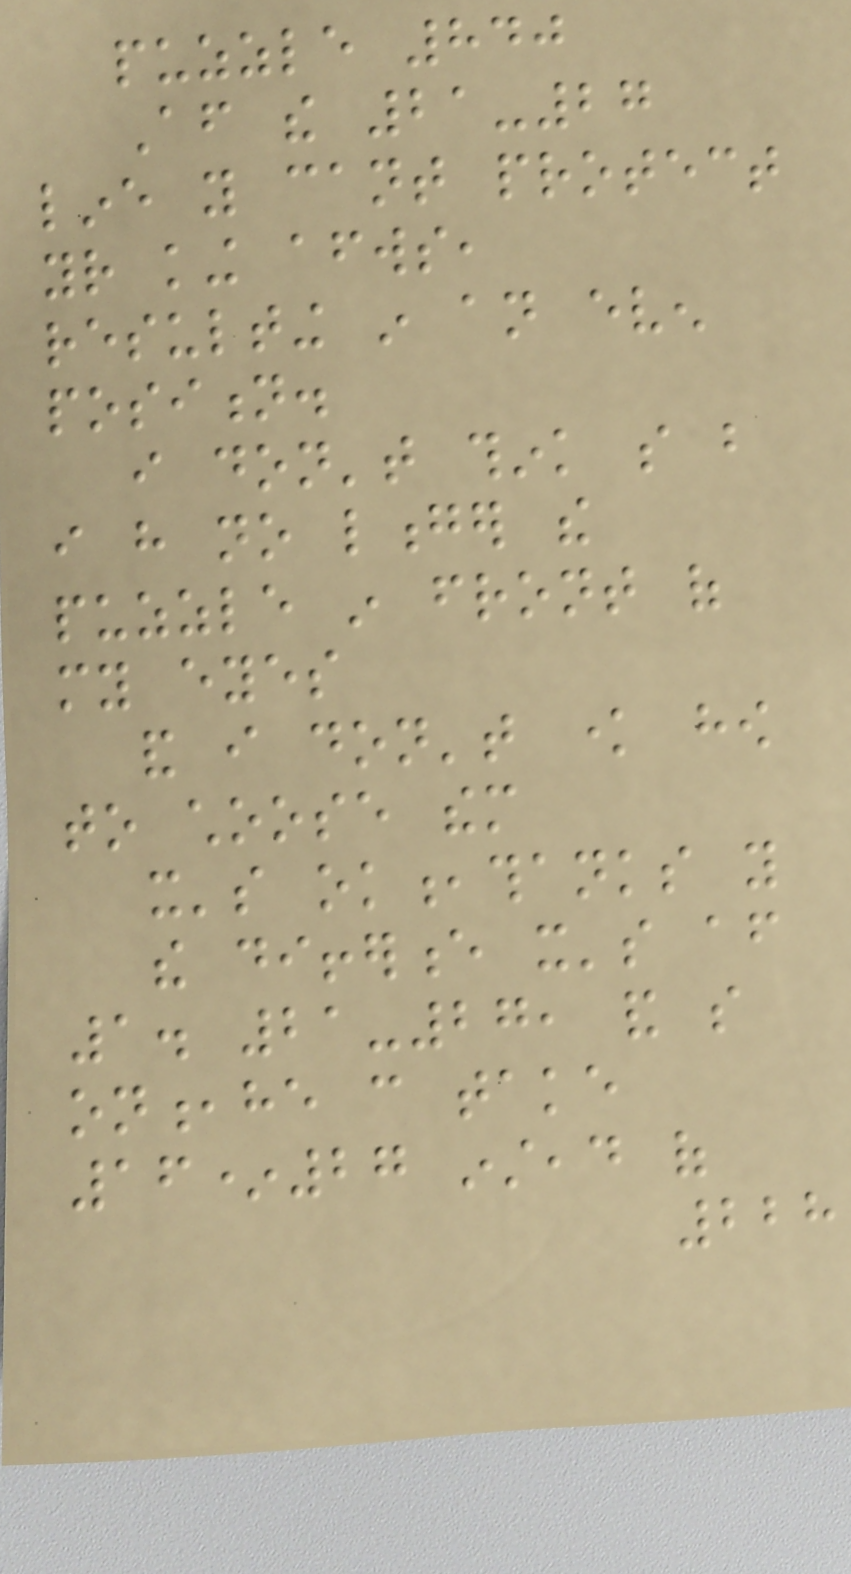puzzle 840
After the 21-27
line you cant protect
your king afterwards,
resulting in an even
position.
i don't think so but
i have no longer the
puzzle in front of
my eyes
and i don't know how
to choose them
it's ok,thanks you
the difference it's after
1. 21-27, and so
on,he can take
16*27 instead of
228
